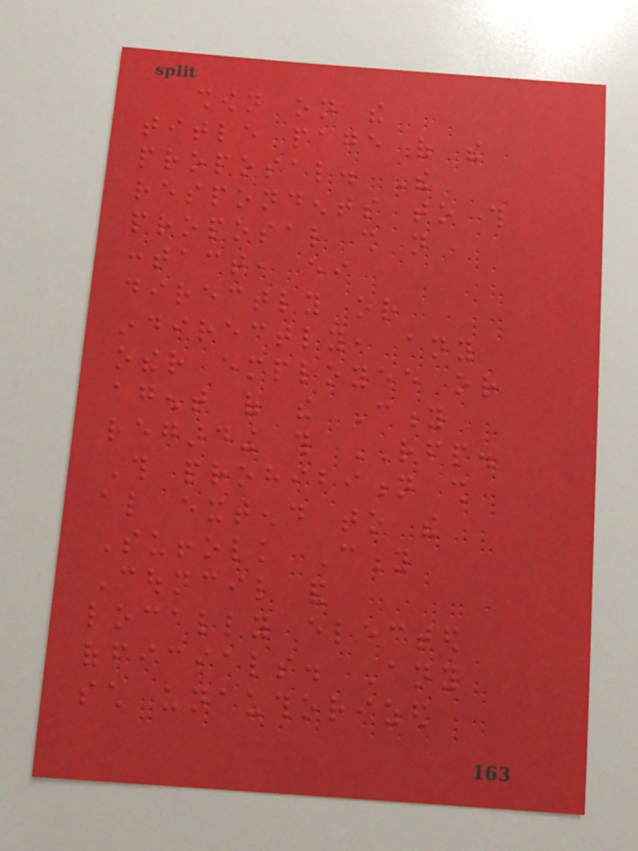shown on the
title page of the
proposal. The
respondents to this
proposal shall not
contact, either
directly or
indirectly, any
other employee or
agent of the City
regarding this RFP.
This prohibition shall
also extend to the
Suffolk City
Council and
locally elected
officials. Any
such unauthorized
